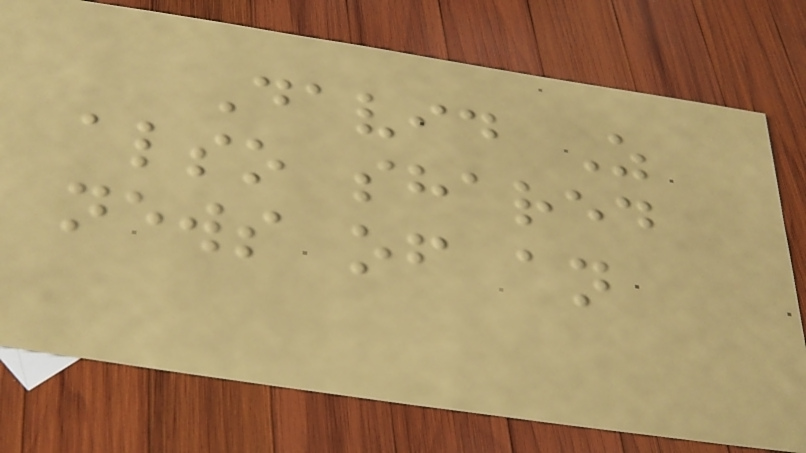David Z
also shared
news of an
